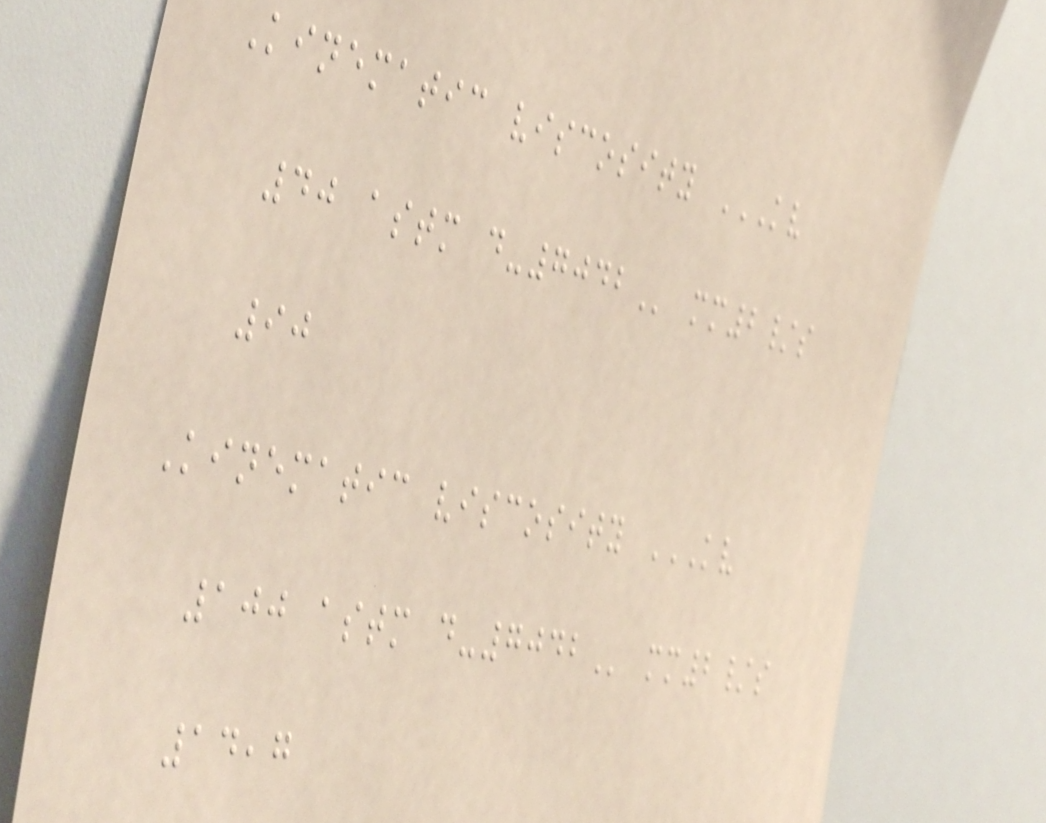Kinematic viscosity KV
40 ASTM D-7042 mm2/s
90
Kinematic viscosity KV
100 ASTM D-7042 mm2/s
14,7
